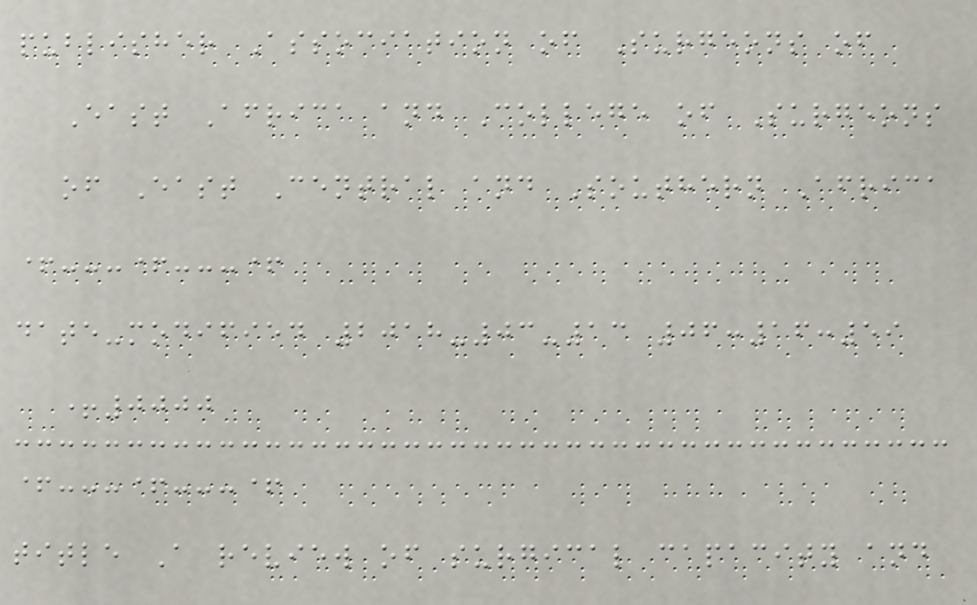publisher Association of Surgeons of
East Africa and College of Surgeons
of East Central and Southern Africa
+---+---+
date-modified 2018-03-13 06:16:59
+0000
+---+---+
title A review of surgical capacity and
